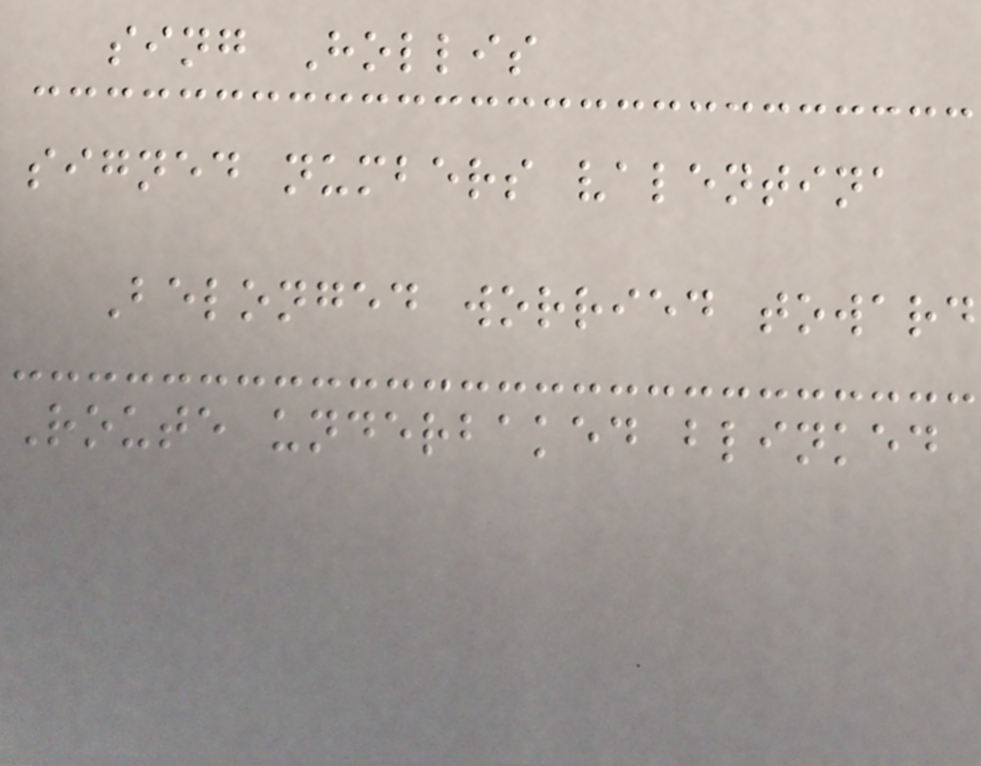sing Hollis
signed numbers valentina
Belonged worried toward
Route underbaked blinked
